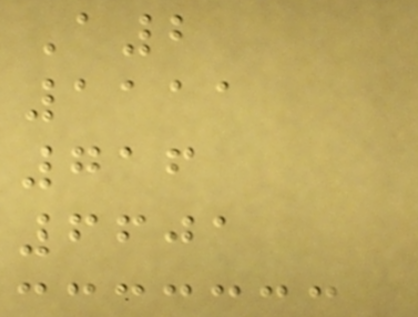A2
1111
716
6601
